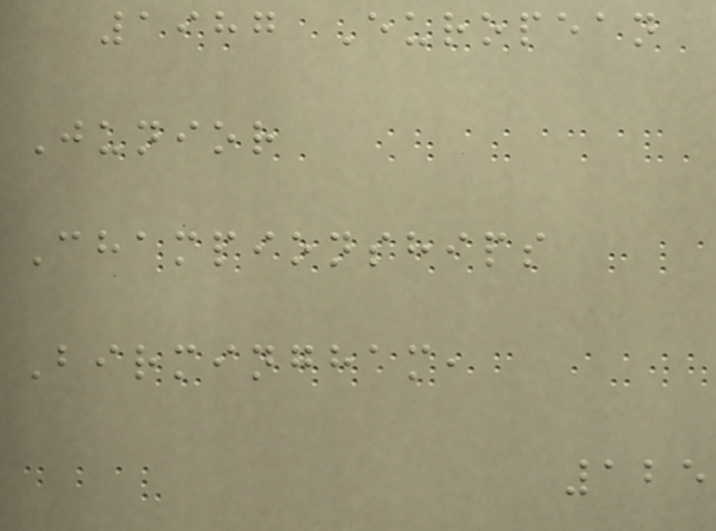1987 European
Junior
Championships
Birmingham,
125
